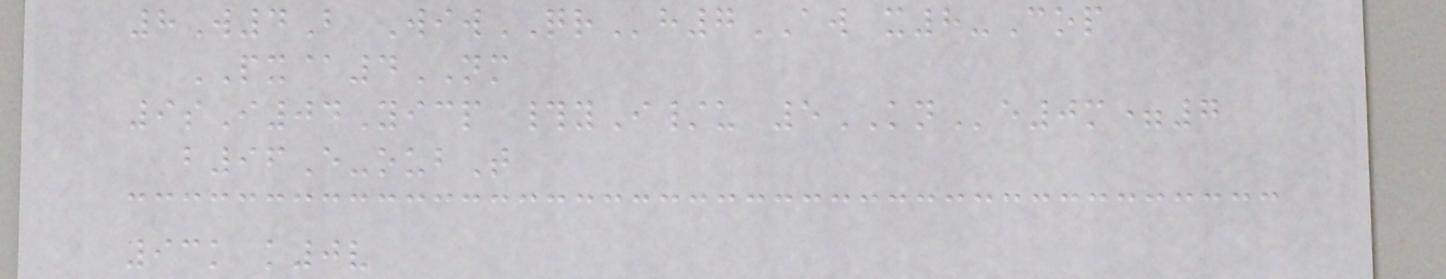8W4B WiwQRh7AW x8-Cop
PX@4NM
9sI04Yicp #yI/u 5KNe0m=7
b96E-oubT
93k k0v
